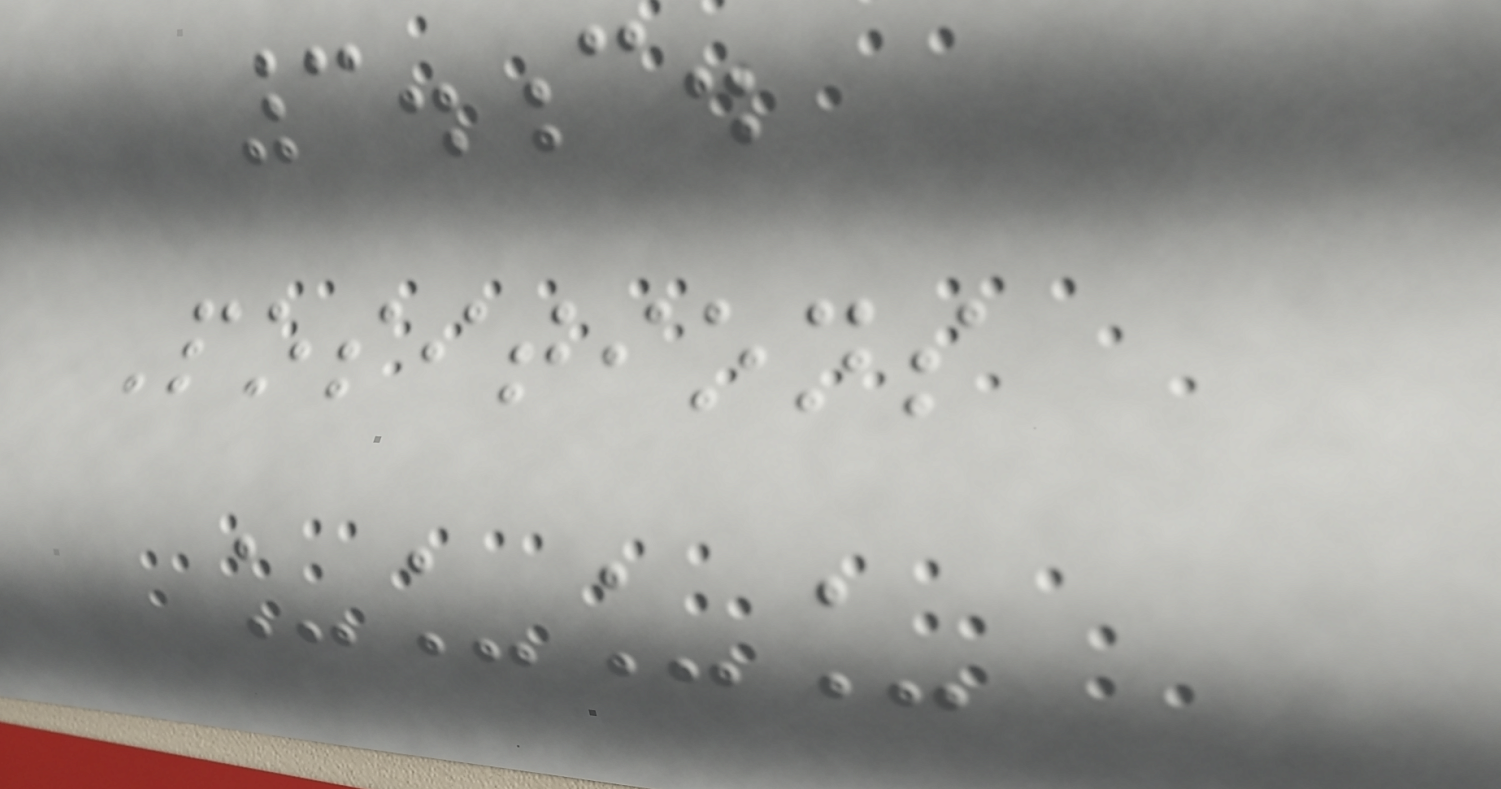3.c.
Positions
____
